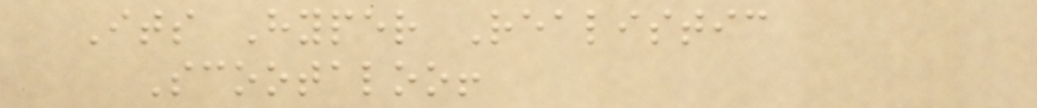Its Hyper Realistic
Scootaloo!
